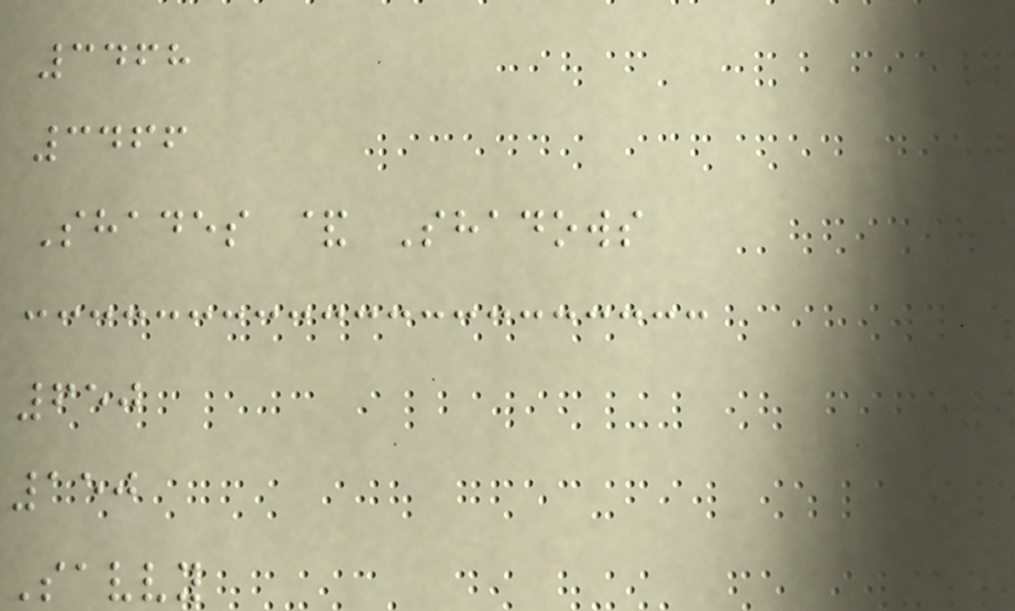3468
3466
Shades & Shadows
650
150
Savvy
